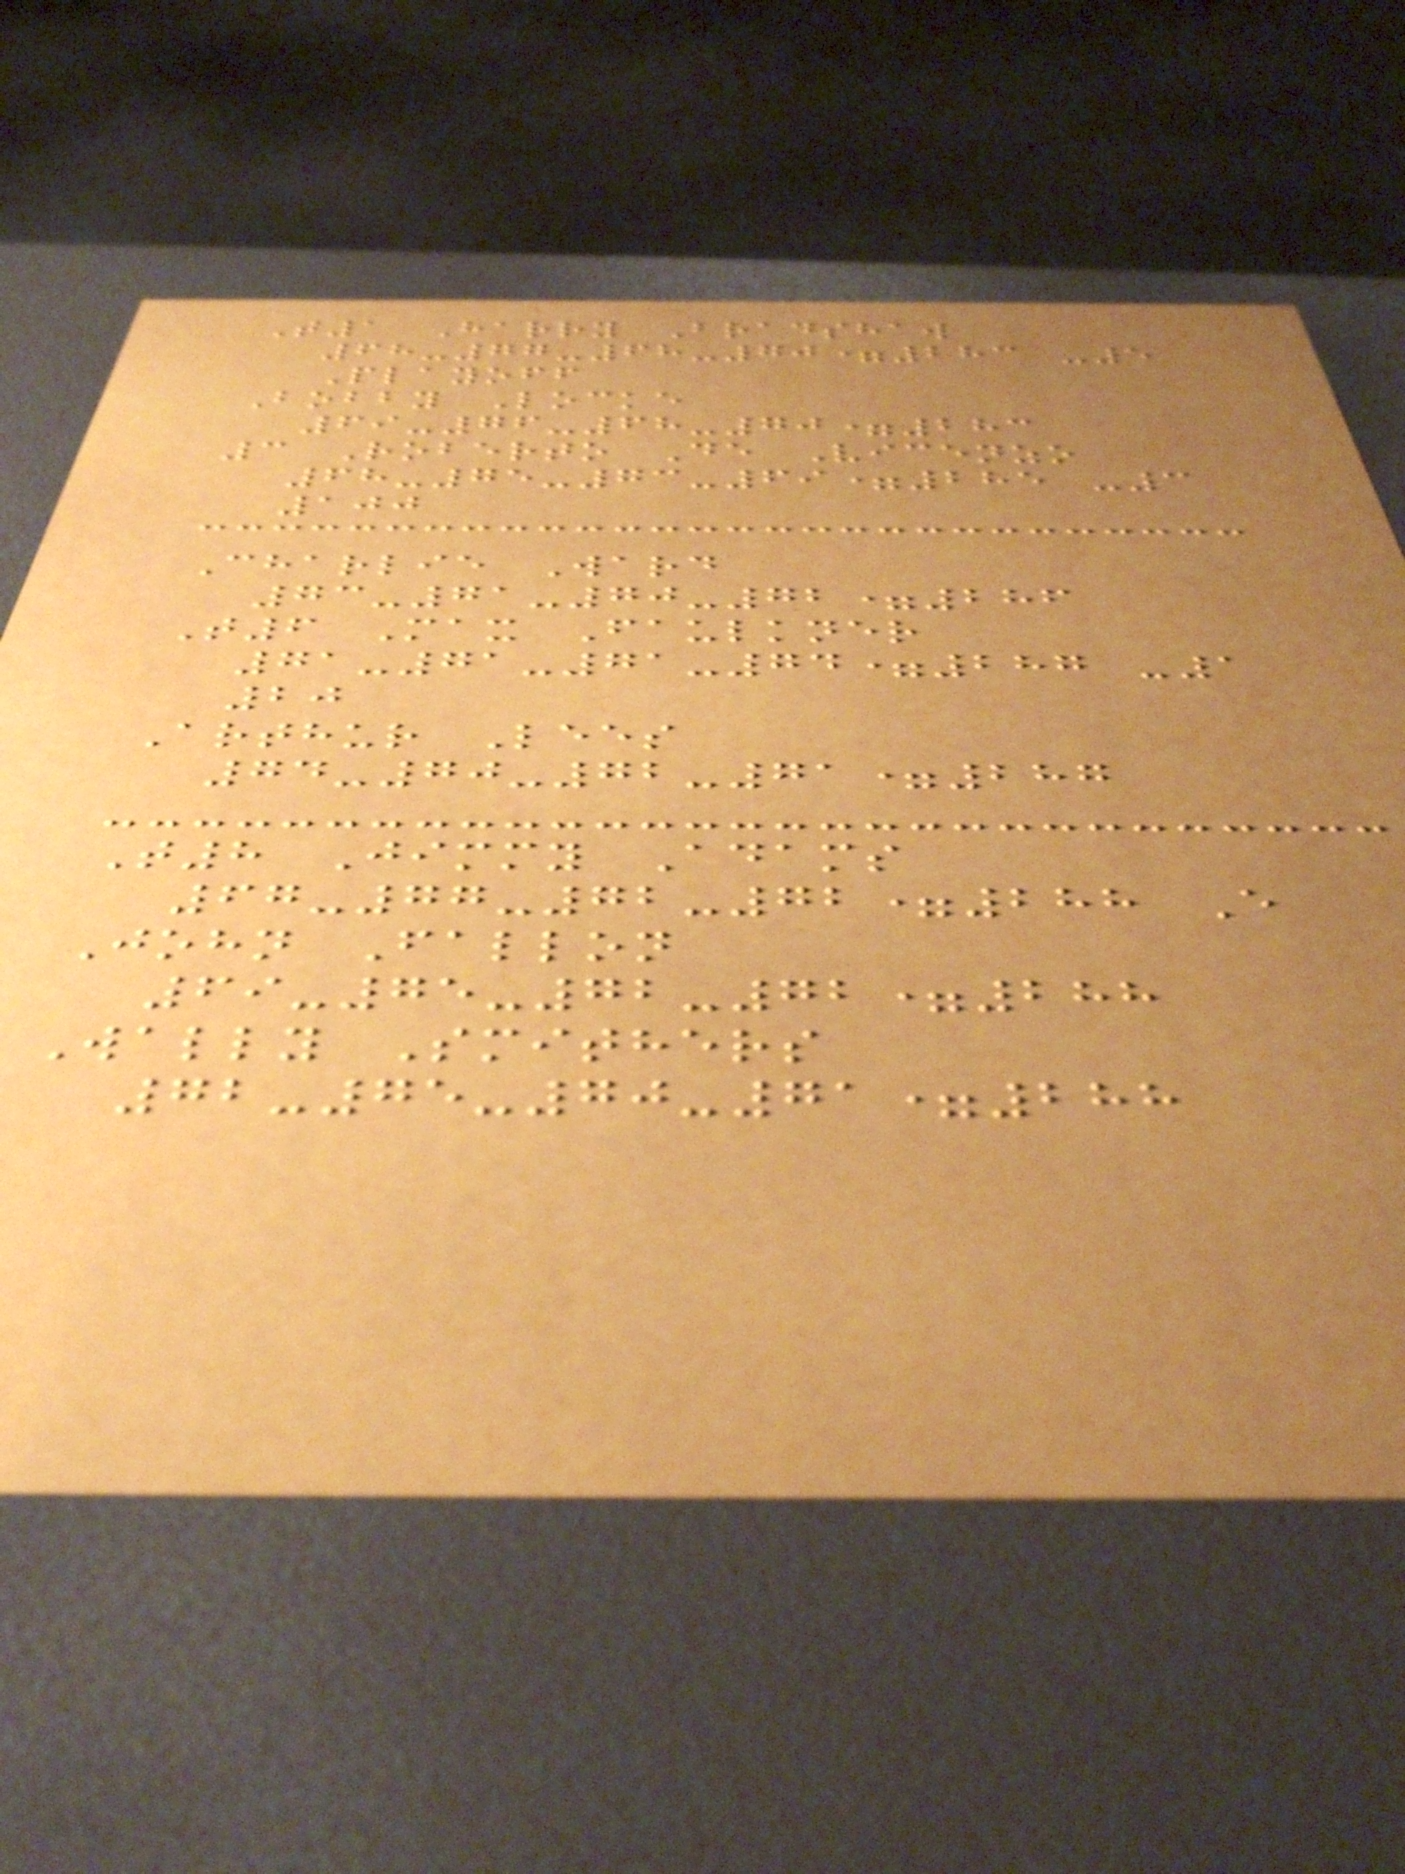T1 Harry Bradshaw
68-77-68-70=283 -5
Playoff
Bobby Locke
69-76-68-70=283
3 Roberto De Vicenzo
68-75-73-69=285 -3
100
Charlie Ward
73-71-70-72=286
T6 Max Faulkner
71-71-71-74=287 -1
20
Arthur Lees
74-70-72-71=287
T8 Jimmy Adams
67-77-72-72=288 E
John Fallon
69-75-72-72=288
Wally Smithers
72-75-70-71=288
